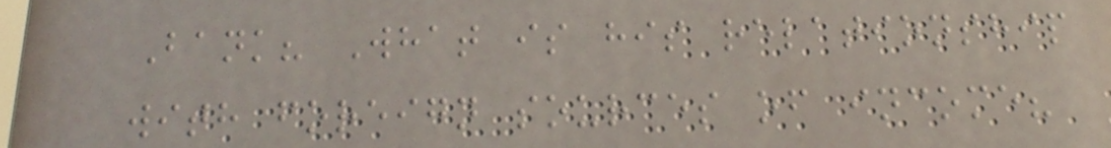Bank? What is his relationship
with foreign sources of income?
